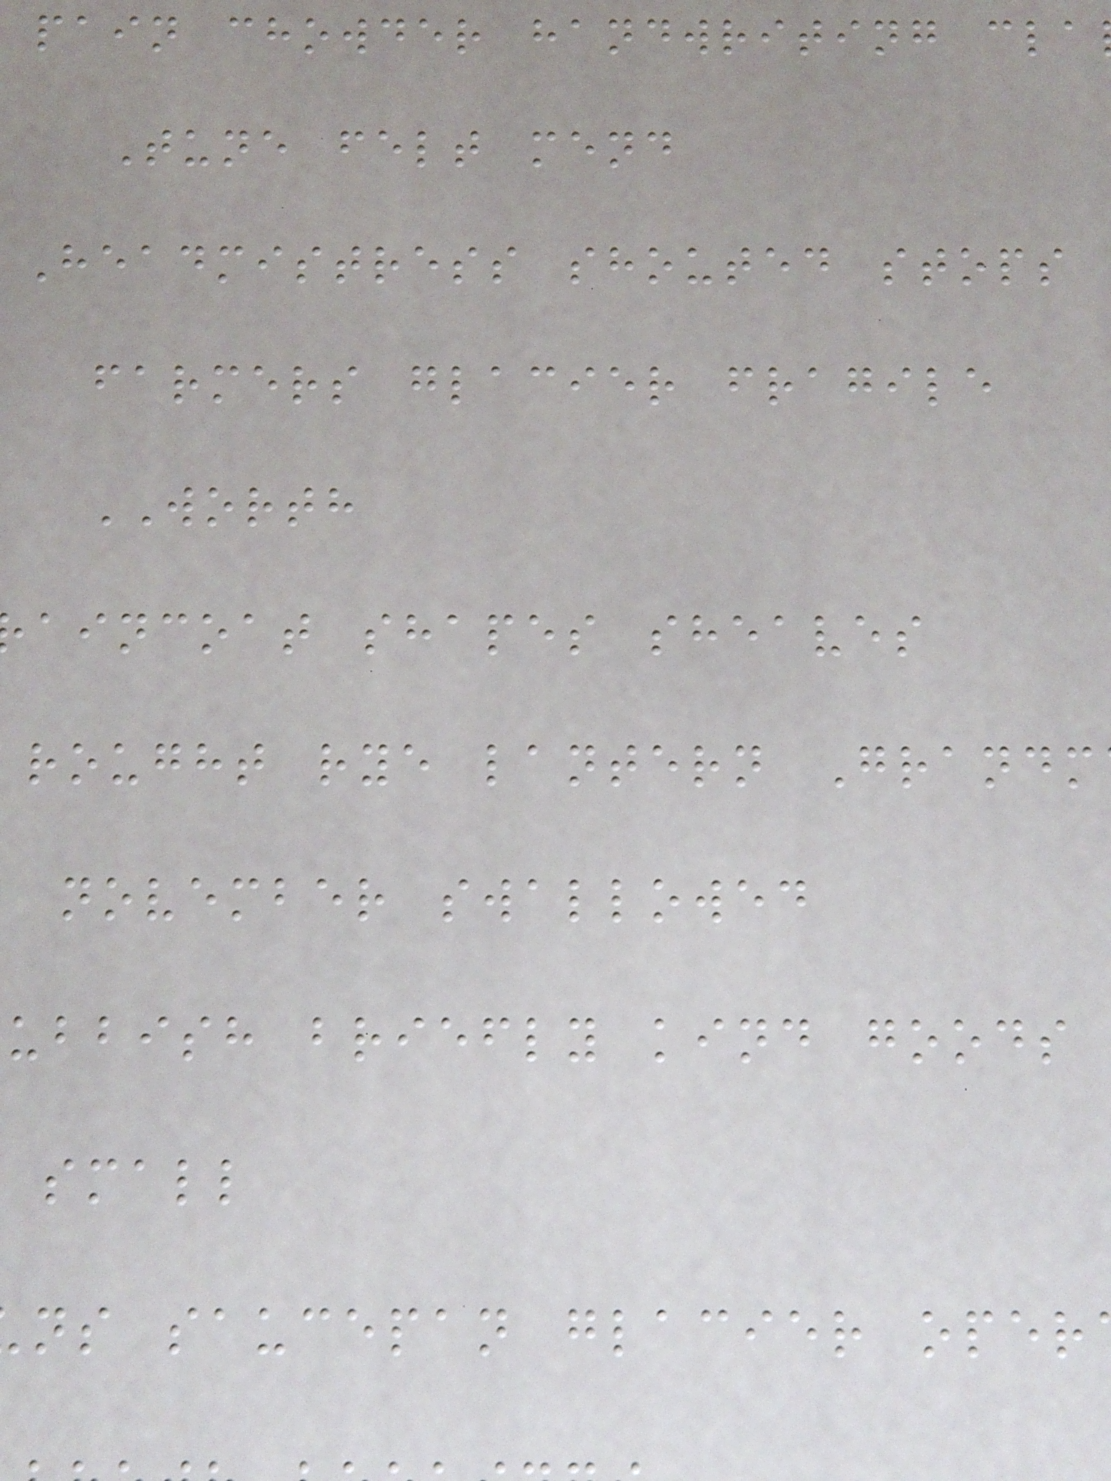pain chowder handwriting cla
Tune felt mend
Headmistress shouted stops
farmers glacier fragile
WORTH
aincoat shapes sheaves
rought rye lantern Grandm
november swallowed
ubbish briefly kind goods
small
ns saucepan glacier oper
